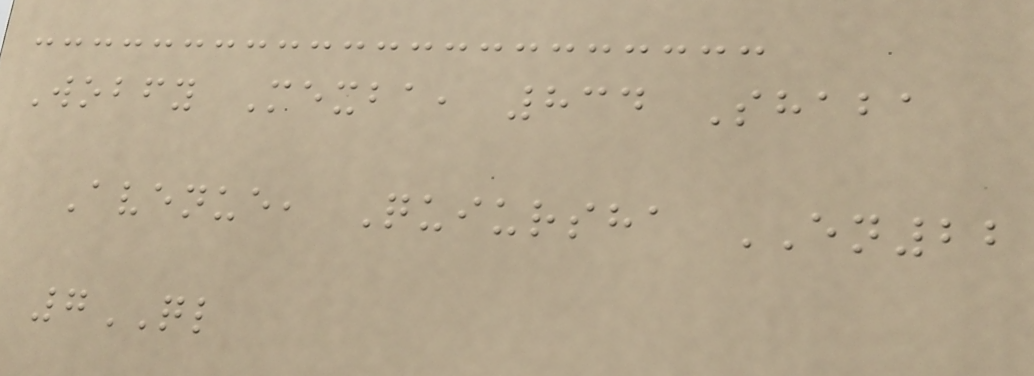Wobfy Mexba, 834 Shaba
Avenue, Quiursha EN22
7QL
